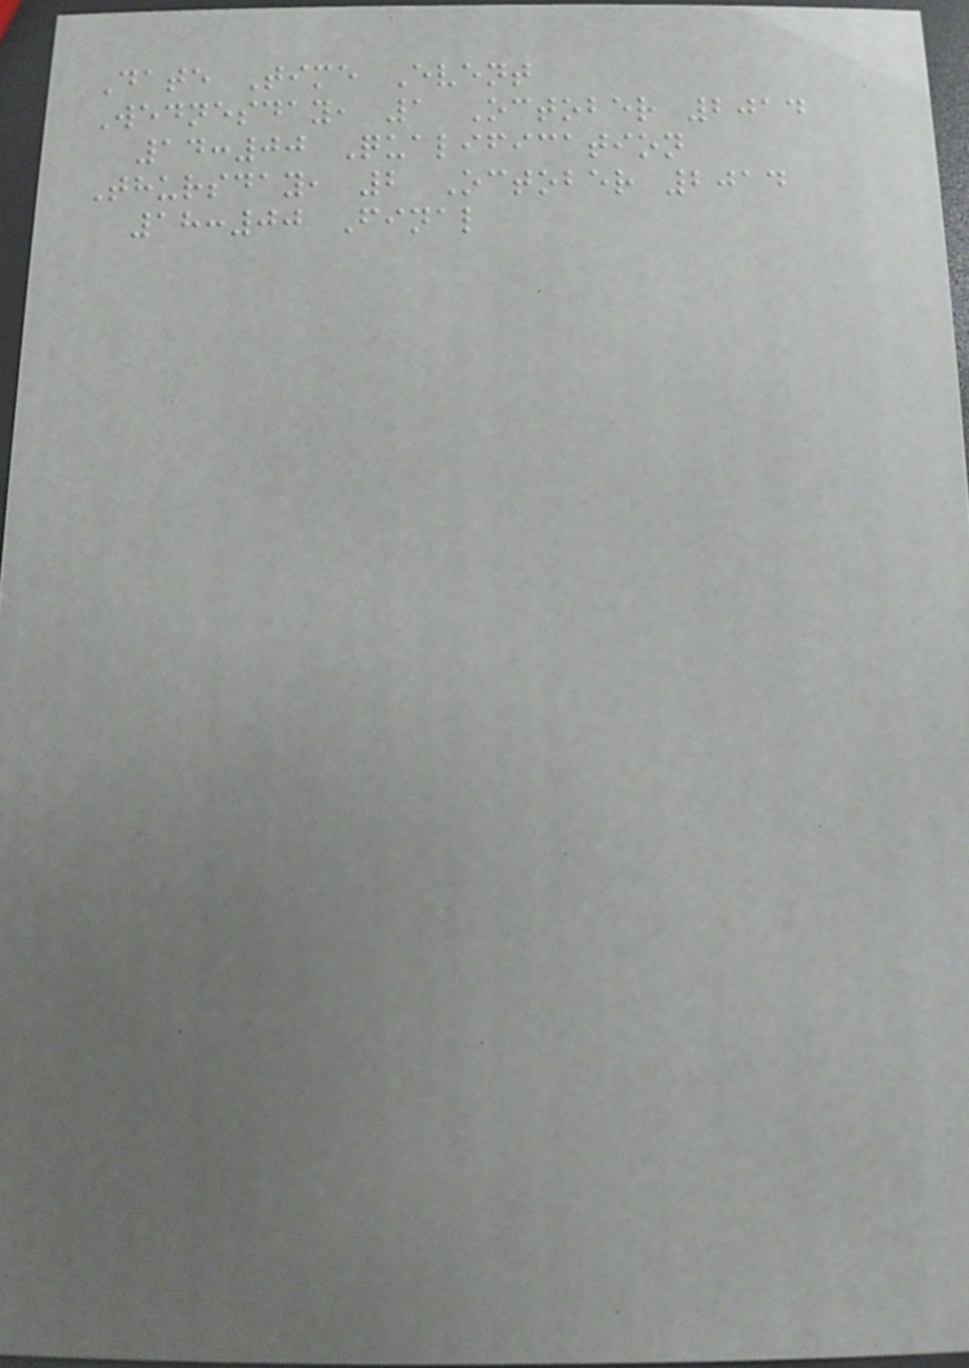Date Time Event
Wednesday, 1 October 2014
14:00 Qualification
Thursday, 2 October 2014
18:00 Final
